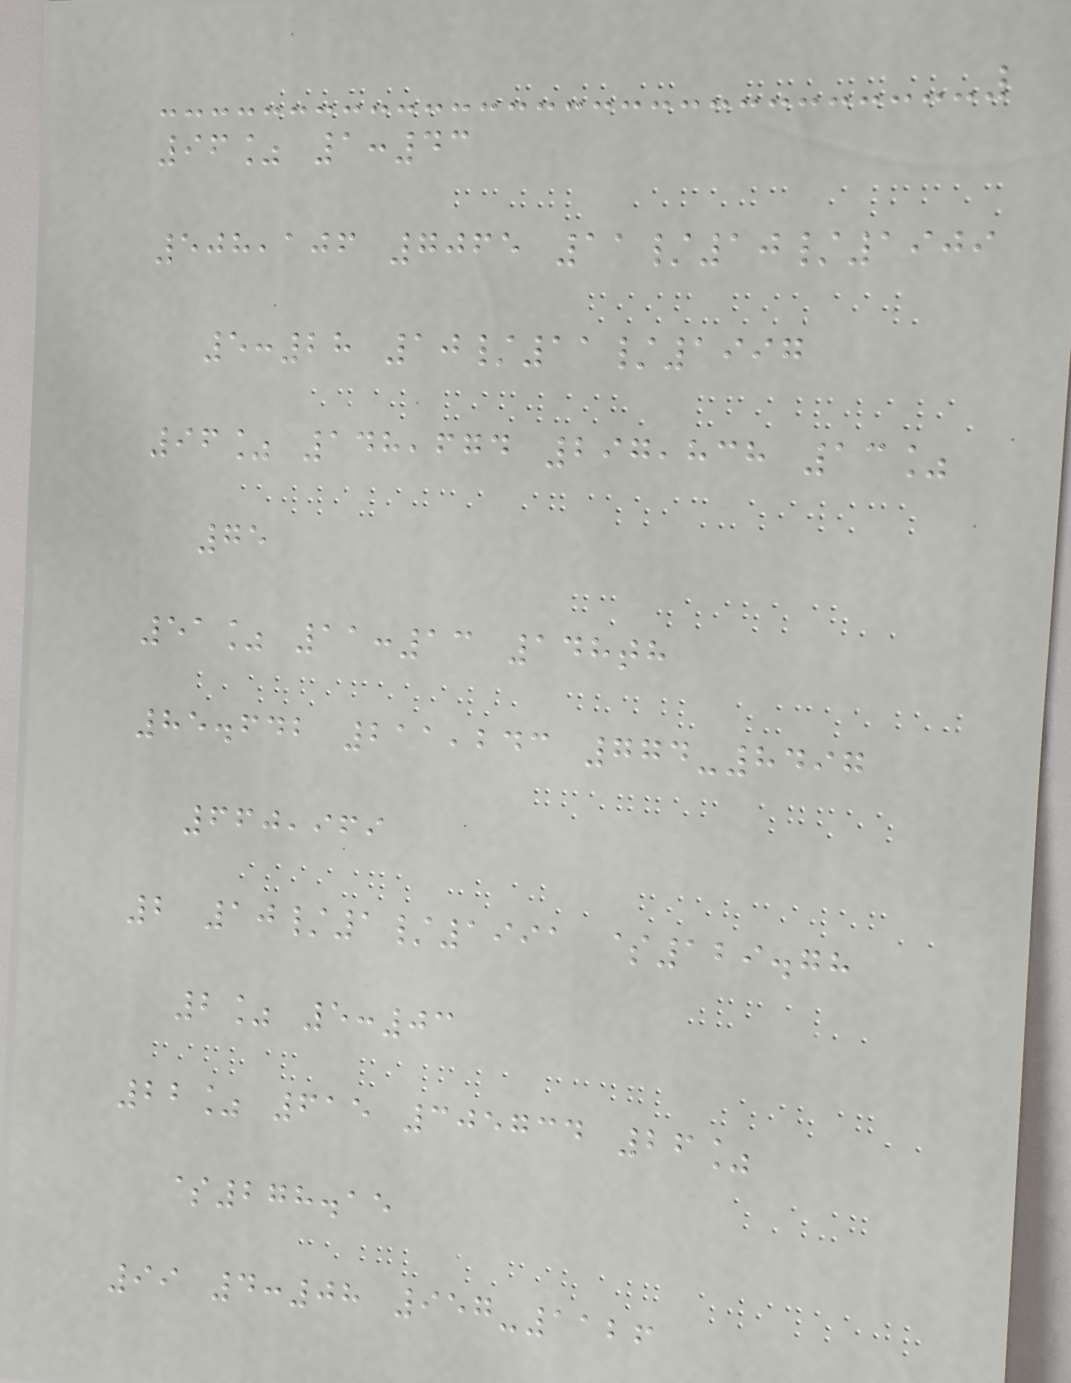96% 1:43
508,106 7065 11/10/1909
5:28 10/11/1997
96% 148,674 297,838 13%
75
51% 11:13 148th
85.642 211,243 774-8497
660,969
2 10/1/1991 $129.78
2% 5:03
22% 615 305734 26%
$278.15
99 4:08 957-1126
